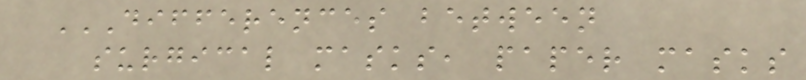DIFFERENCES BETWEEN
SURGICAL MASKS, PAPER MASKS
